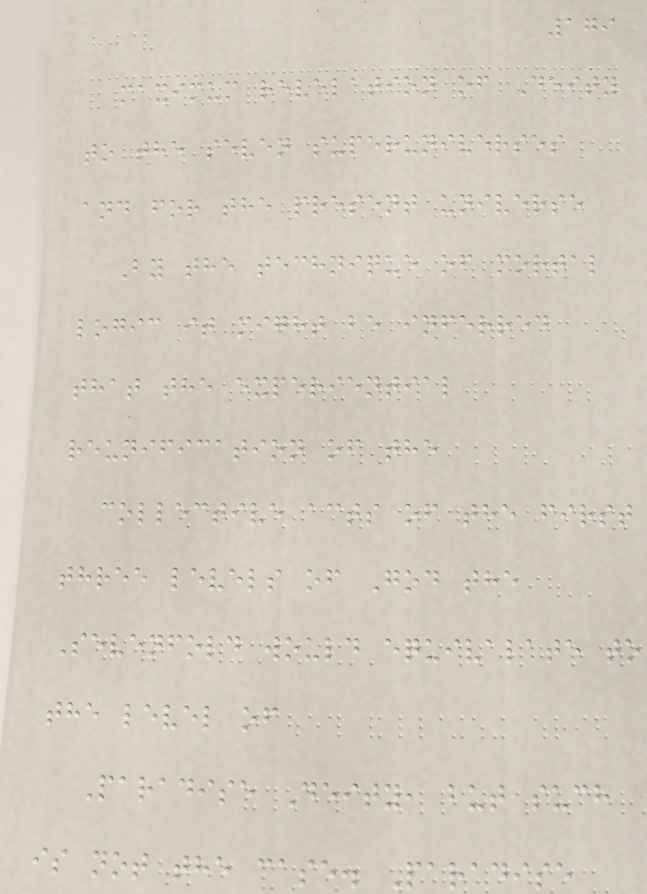179
maximum revelation of Deity
to the seven superuniverses
and for the present universe
By the technique of mortal
logic it might be inferred
that the experiential
reunification of the
collective acts of the first
three levels of God the
Sevenfold would equivalate to
the level of
Paradise Deity, but such
is not the case. Paradise
